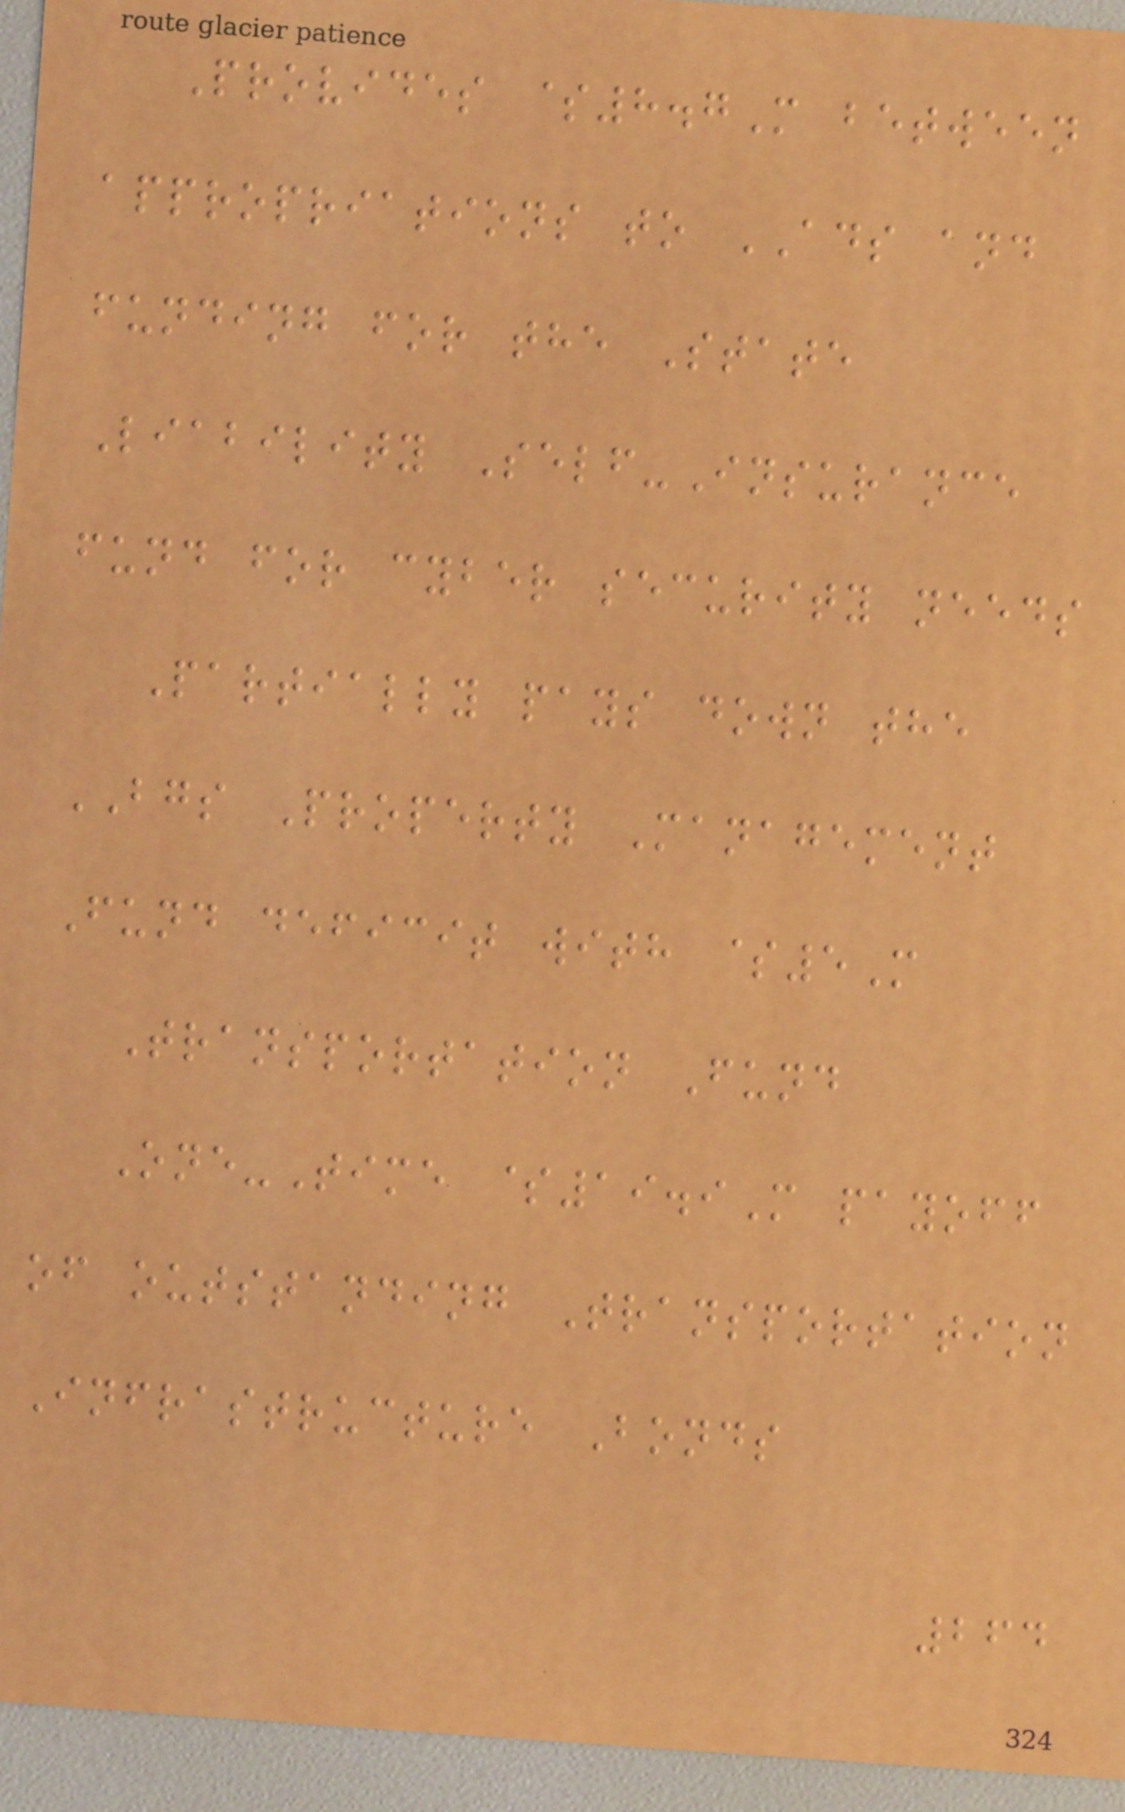Provides $8.7M between
appropriations to ADS and
funding for the State
Liability Self-Insurance
fund for cyber security needs
Partially pays down the
BGS Property Management
Fund deficit with $5M
Transportation Fund
One-Time $19.9M payoff
of outstanding Transportation
Infrastructure Bonds
264
